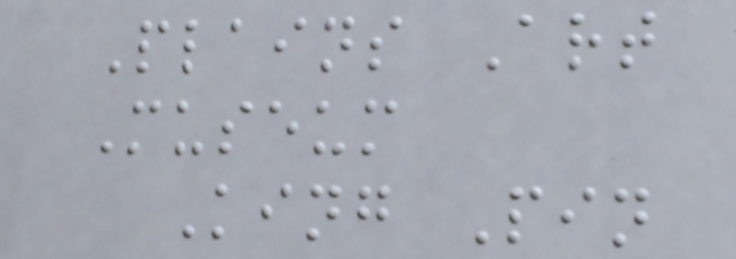Plains Art
Museum
King Pin
